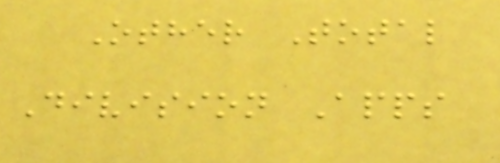Other Total
Division Apps
